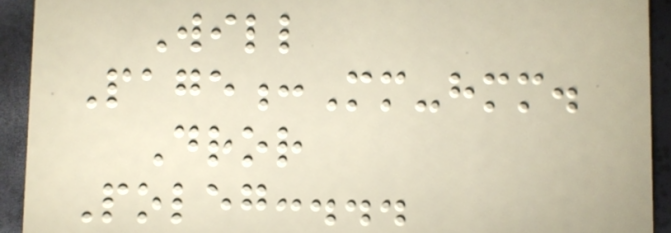Will
Page:Mm-hmm.
Dror
Poleg:...
